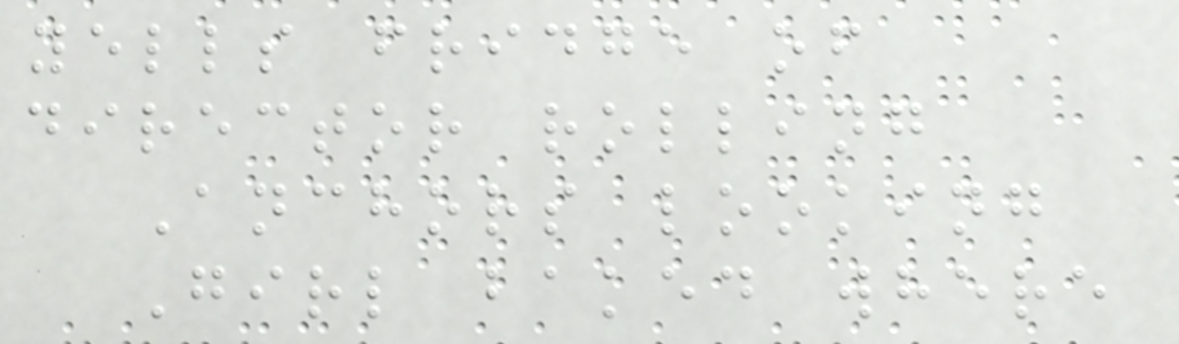yells fridge of
director rolling
Anchors looking
Girl baked where
